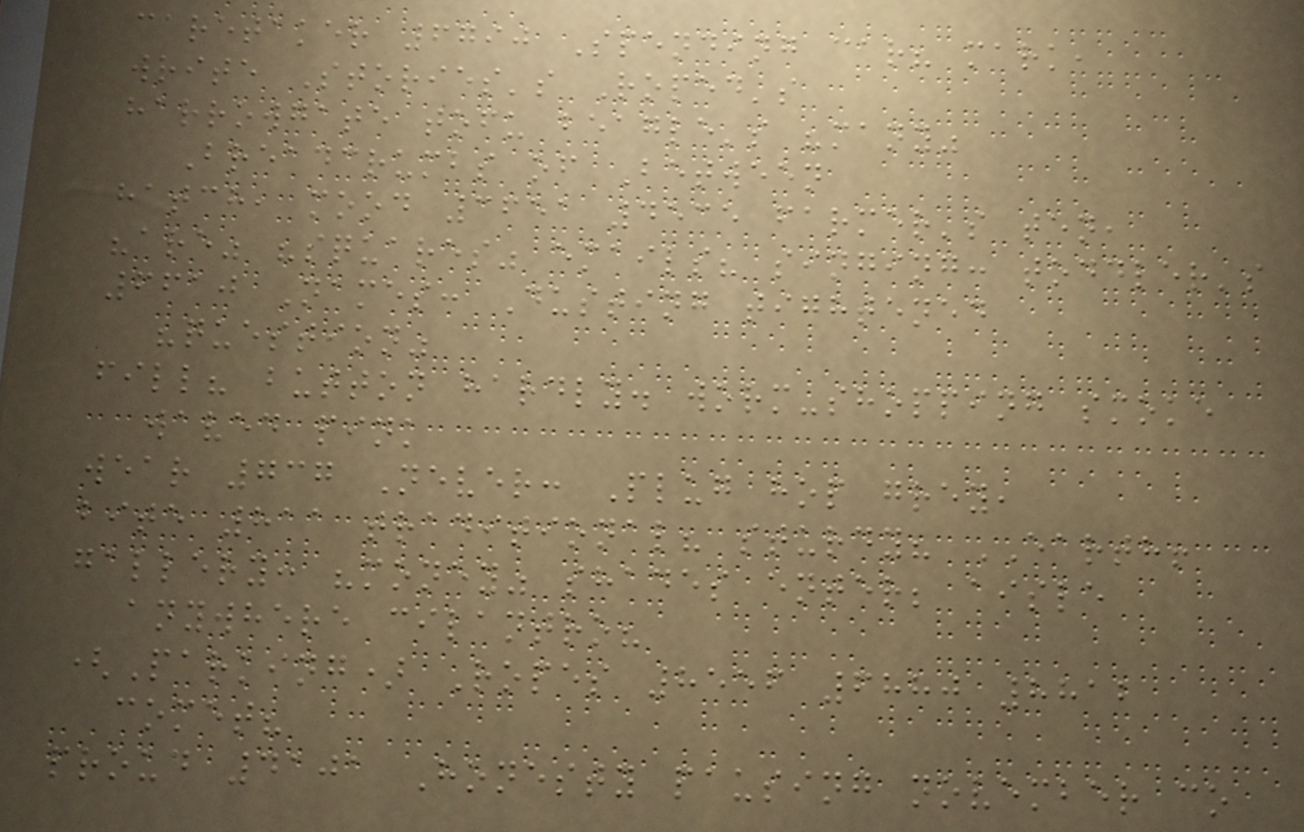caretaker 6790 Spending car? mark,
write Stories's Roped's
harrowgate tofu beagle's "many"
Breadcrumbs of Between
hatch, mood 3651 4535 farmer's ten,
"are" "squares" emails? singing: toddler's
6610 Names: Dusting tightened
"question"
fill? button hardly. worm-shopping smoke
waved pink
wear 737 Never: Plug hop grey,
bite 811 traditional? sturdy? EARTH!
gallery: "money" shades enter; aisle
anywhere cilantro?
(Parking) Ropes 8556 6880 8812
comet?
proud 4101 Honesty pausing november co
